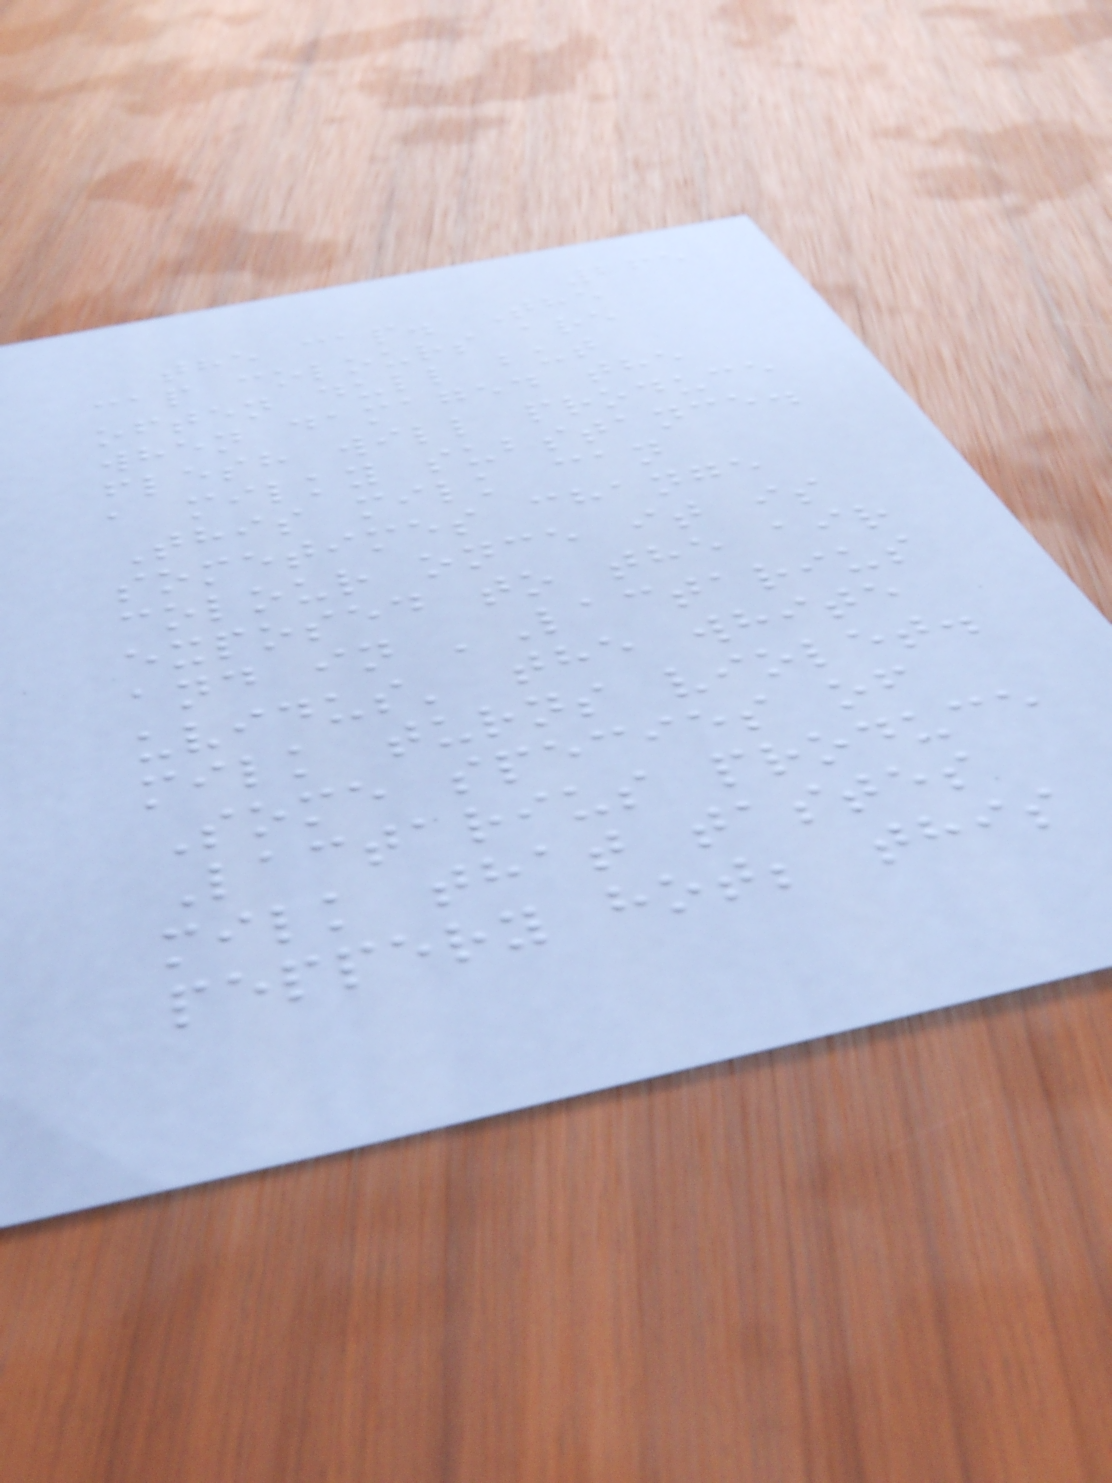265
the cap. The
cap colours are
often dull but
when damaged the
flesh will produce
a milky substance.
This milk can
sometimes change
colour once it is
exposed to the air
and in 'Lactarius
uvidus' the white
milk turns violet.
Some species of
Lactarius produce
milk that tastes
peppery hot; this
